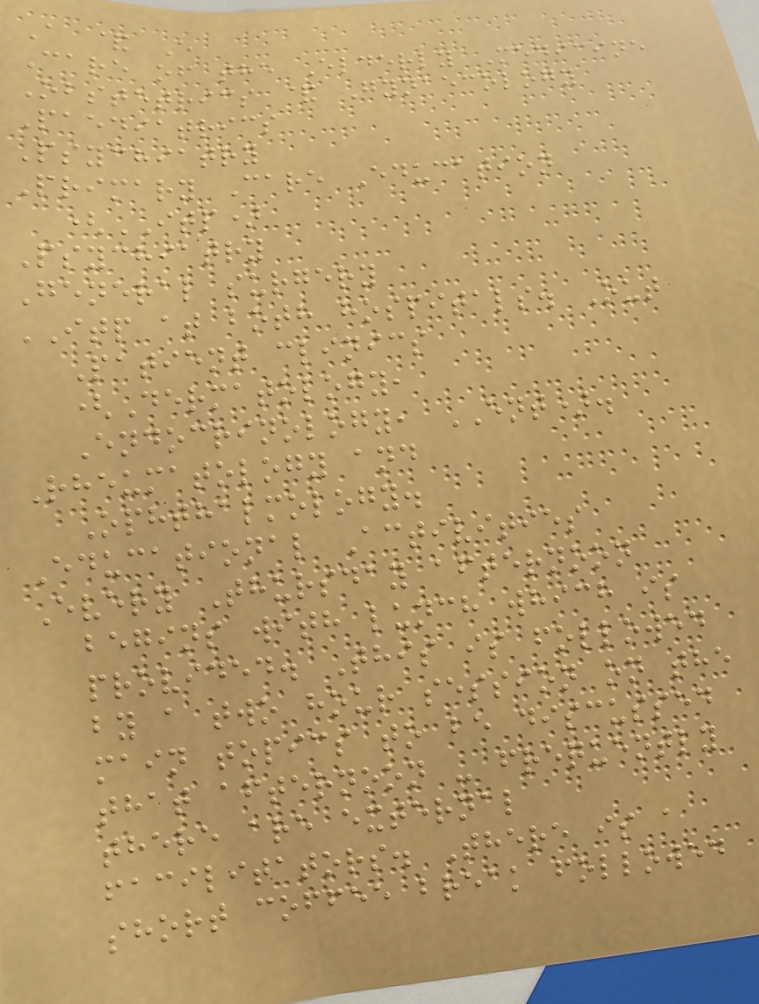A & E
Care of the Elderly Medicine
Obstetrics & Gynaecology
Paediatrics
Psychiatry
Primary Care Education
(ITP)
Psychiatry
General surgery
ITP at both hospitals. Out
Patient clinics
(Dermatology,
Endocrinology, ENT).
Rheumatology and
Ophthalmology.
Educational Activities
Every Thursday afternoon
begins with lunch which is
provided. This is followed
by a two hour session on the
main topics to be discussed
that afternoon - frequently
there are external
facilitators. There is a
short coffee break followed
